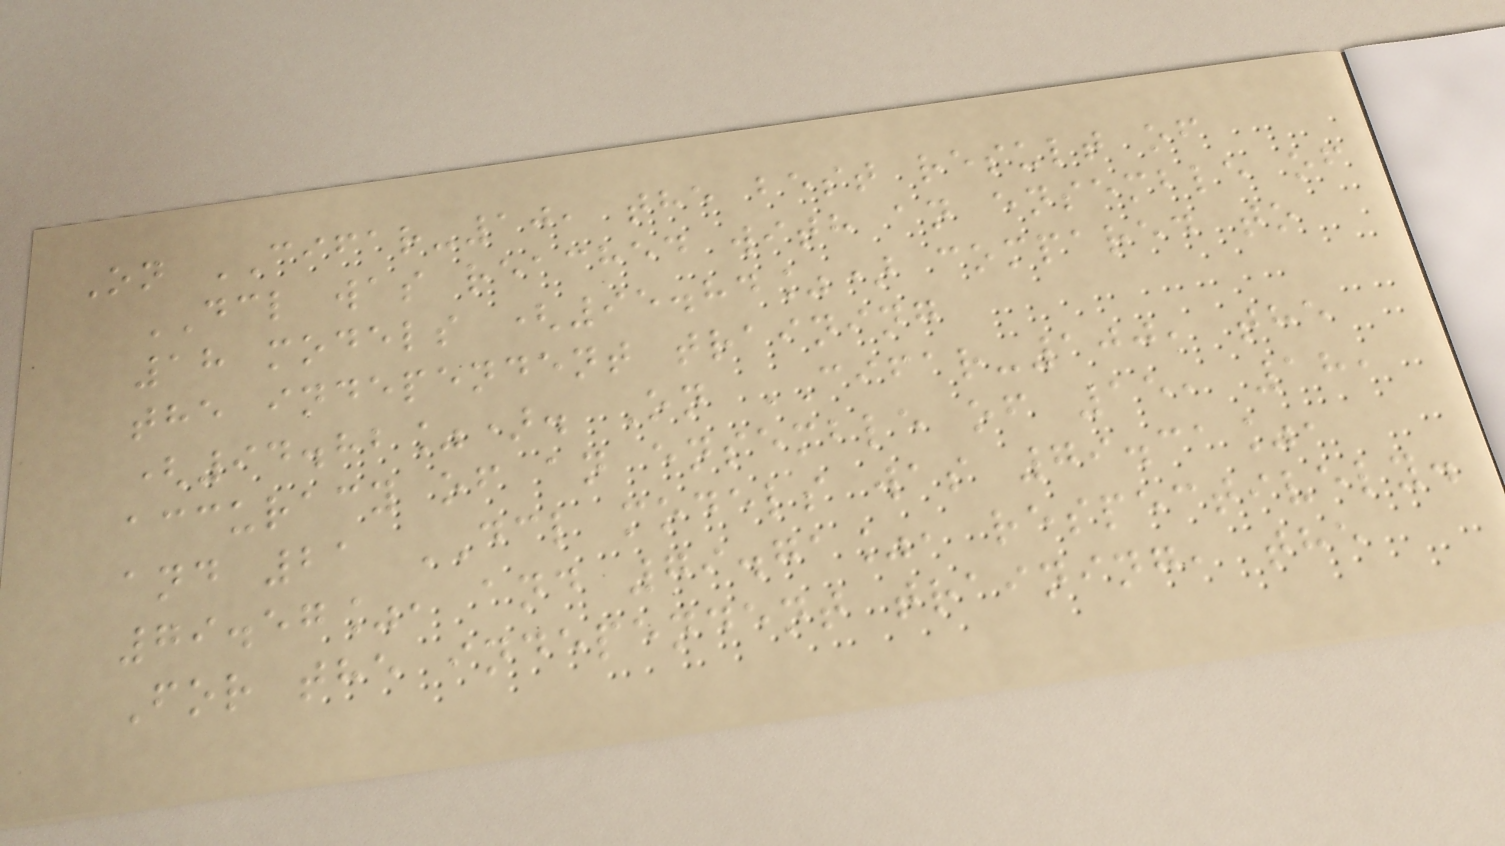On CIFAR-10, the best result of
DCL was reached with an ensemble of
18 models (95.84%) compared to
the independent training
(94.82%). On CIFAR-100, the
accuracy of an ensemble of 15, 18,
and 21 DCL models was 79.31%,
79.57%, and 79.71%, respectively.
For the independent training, the
